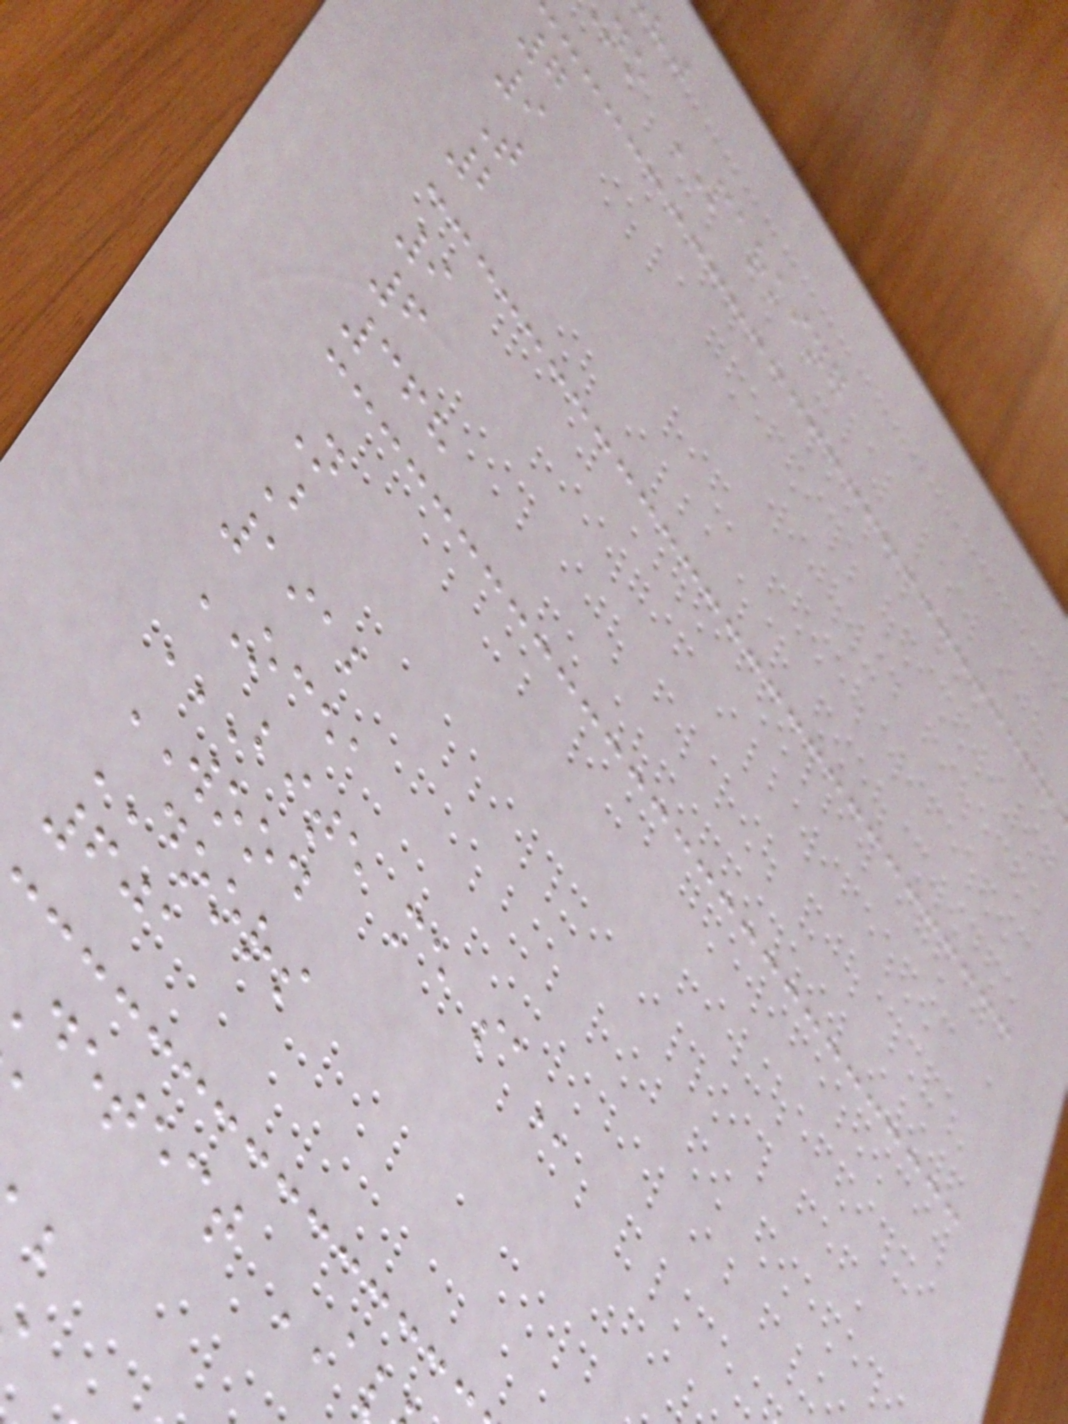no PARKING
7
9
T
2
9
6
368
N
B
1912
OCEA
BITE ME SA
WOOD
DOORS
601
detect
